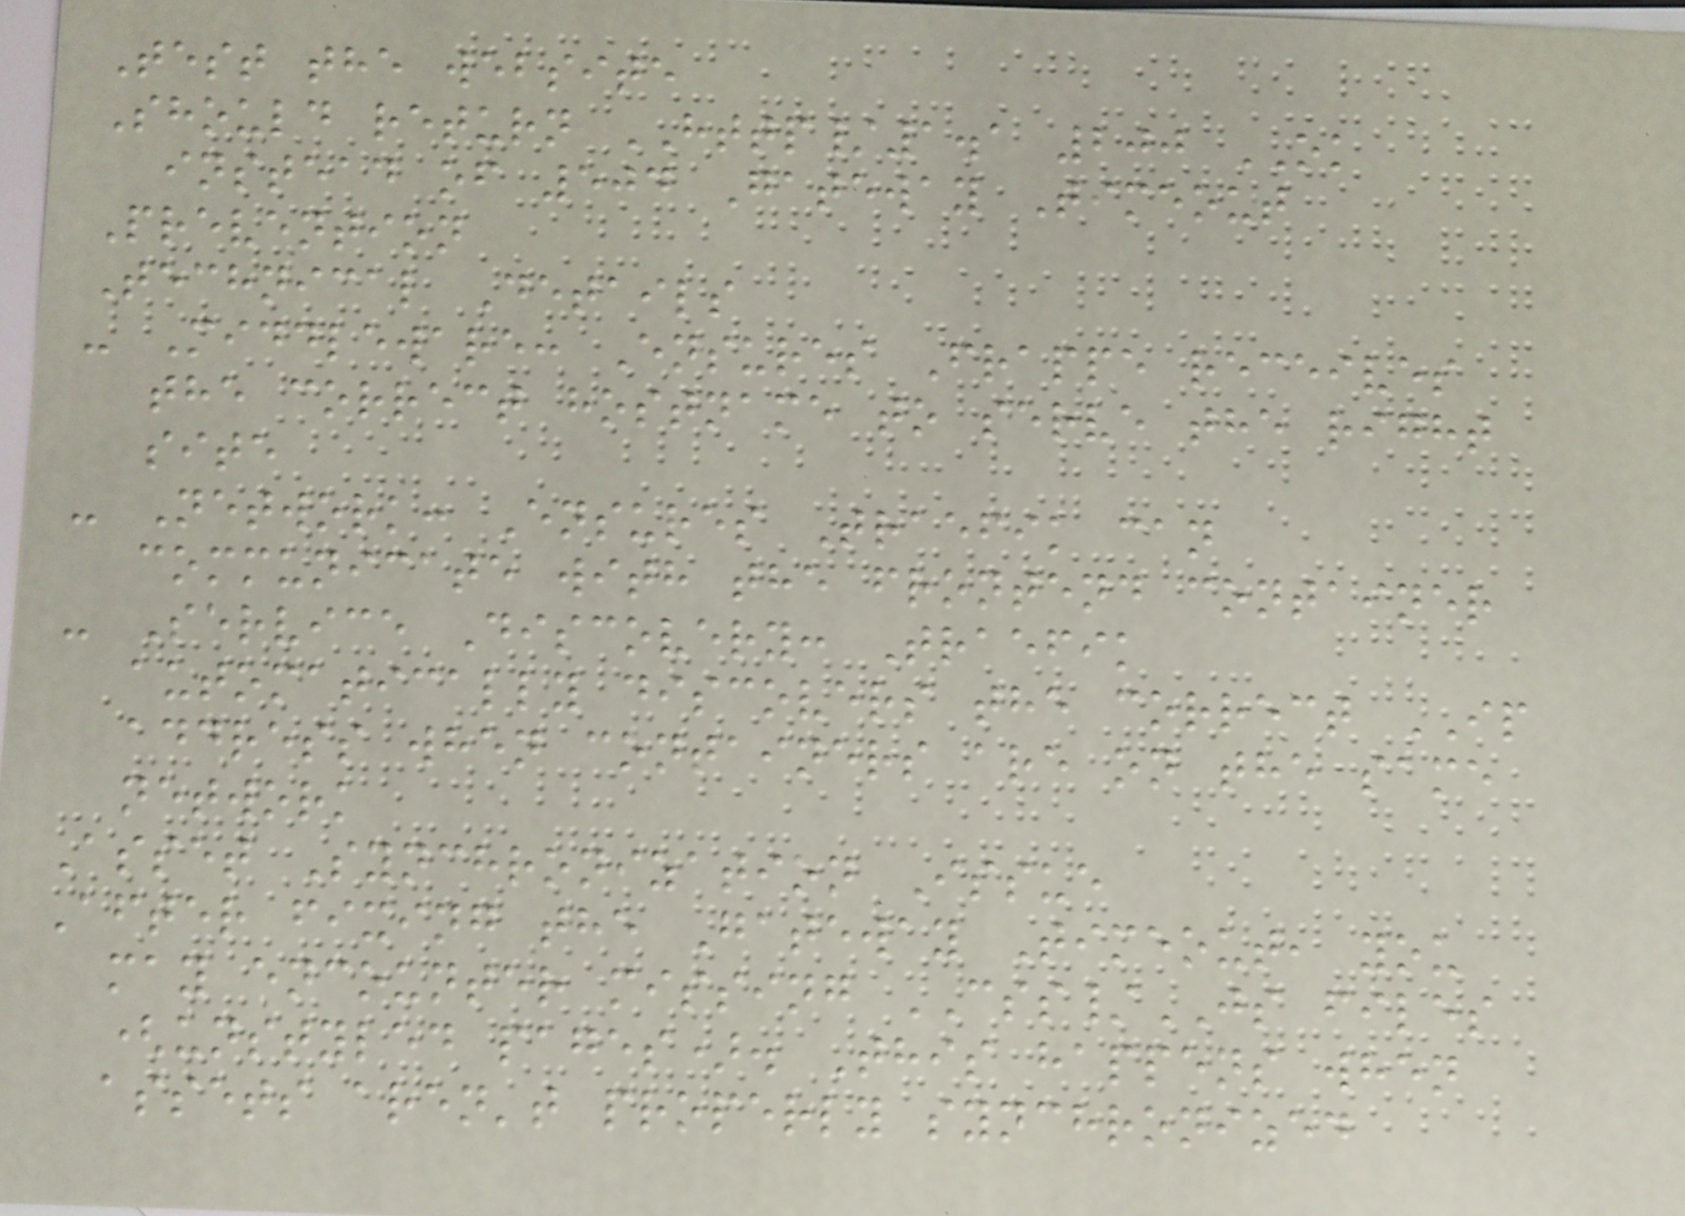Test the website
Should return HTTP/1.1 200 OK
instead of 504 Gateway Timeout
Prevention
Technical Details
- Middleware: Ensures Frappe receives
the correct hostname to serve the right
site
- Network: Ensures Traefik can
communicate with the frontend container
- Service Discovery: Traefik
automatically discovers the correct IP
address when containers are on the same
network
Asset Synchronization Issue
After fixing the Gateway Timeout, you
may encounter missing CSS/JS files
(unstyled pages). This happens when
assets aren't properly synchronized
